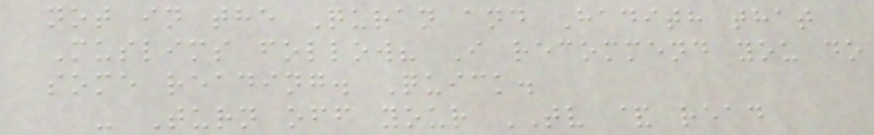not in the Quran and Hadith that
Muslims follow? I recommend you do
some reading. Quick.
- Turn off your TV & read
